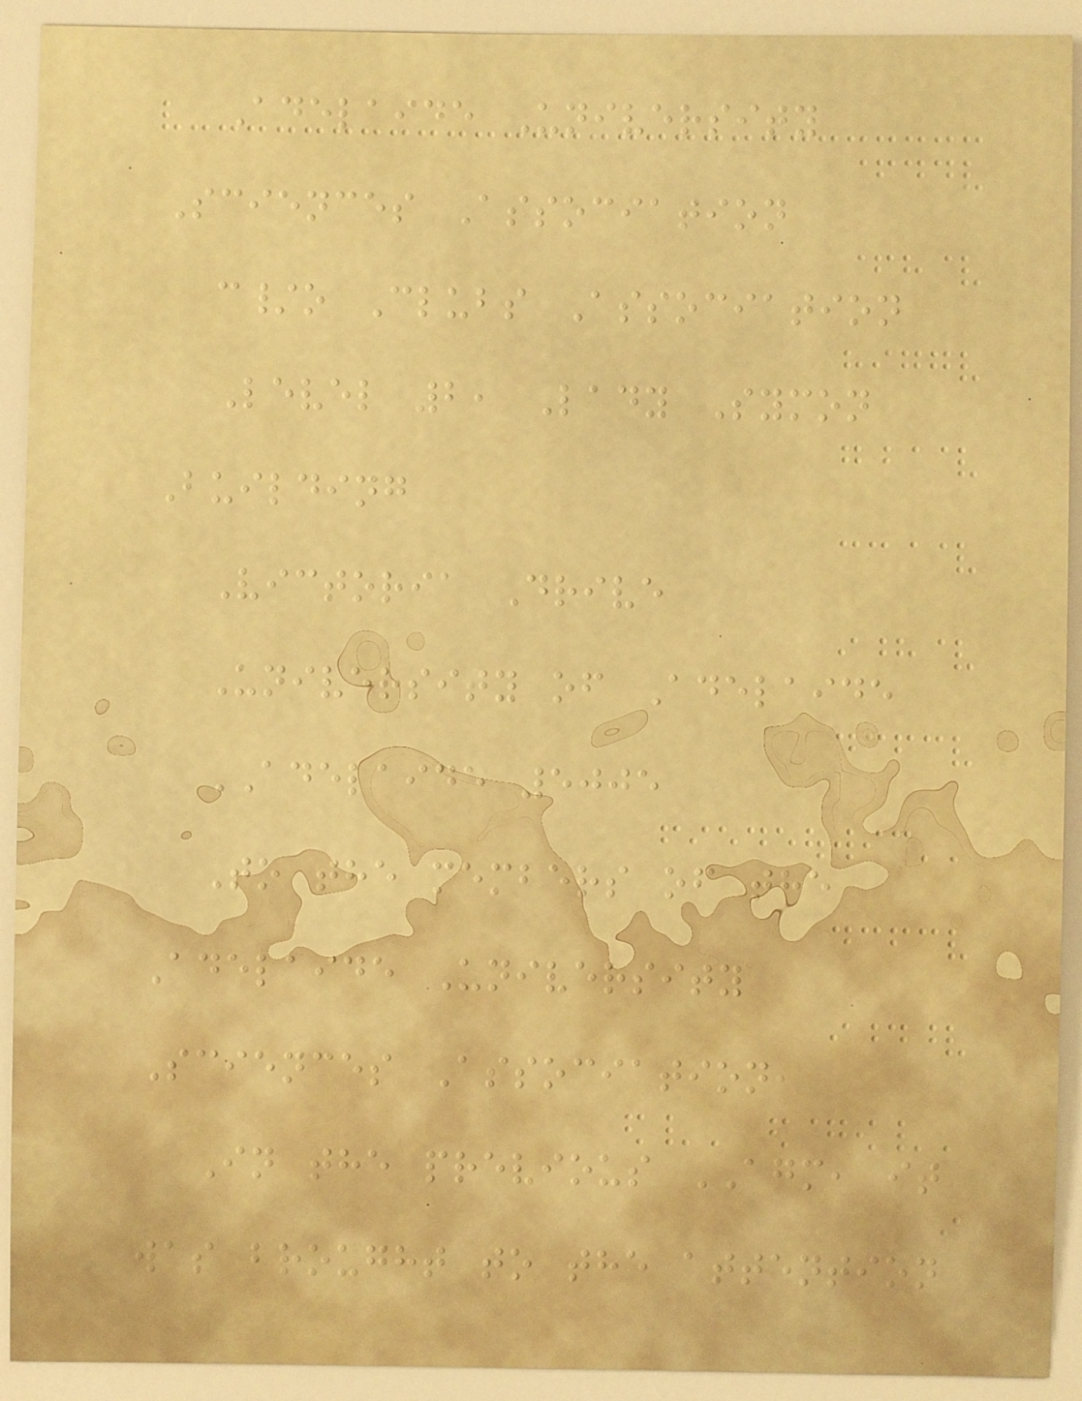Adelaide University
Sciences Association
c/o Clubs Association
Level 2, Lady Symon
Building
Victoria Drive
University of Adelaide
ADELAIDE 5005
To the members of the
Adelaide University
Sciences Association,
In the previous AGM, it
was brought to the attention
